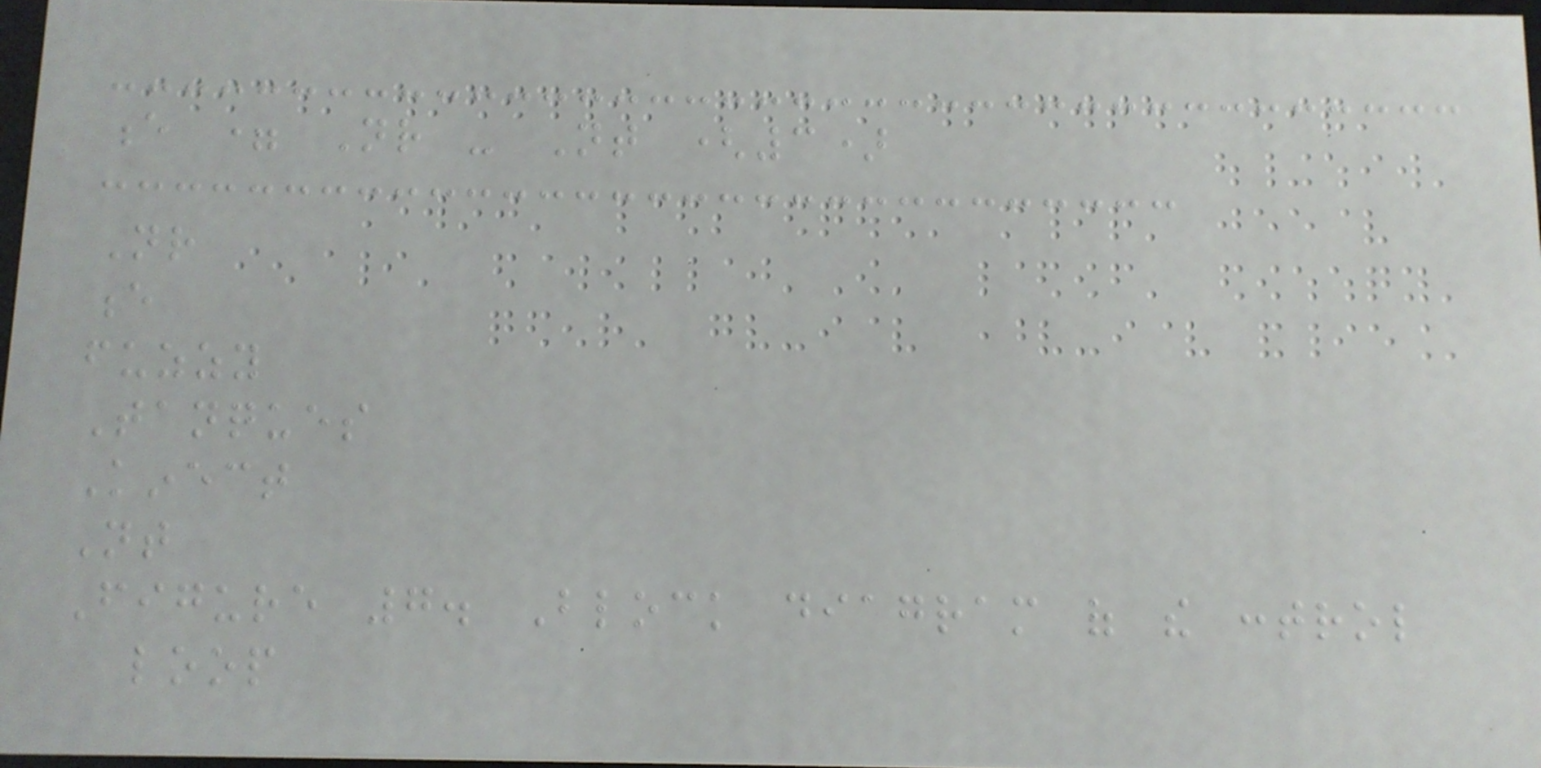e = Nr - Nt (3)
Nr
e
fuzzy
Tanques
Kinect
Nt
Figure 7. Block diagram of the control
loop
